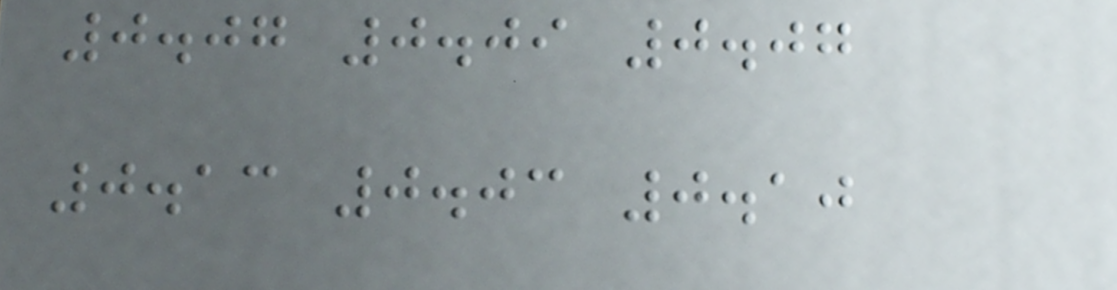0.07 0.09 0.07
0.13 0.03 0.10
